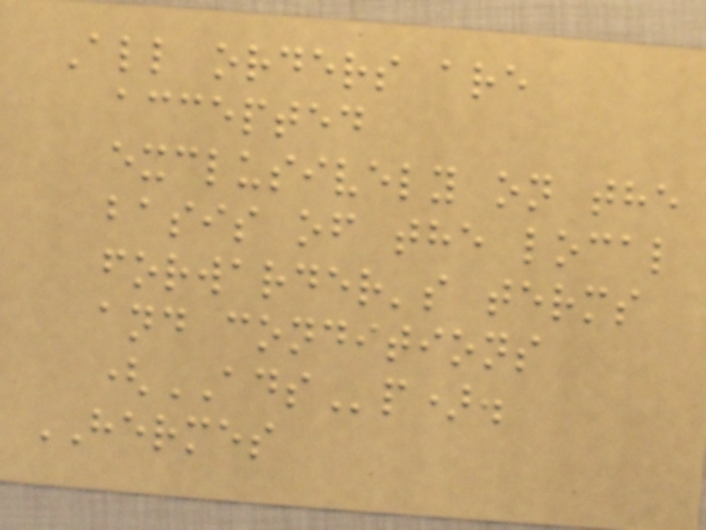All orders are
accepted
exclusively on the
basis of the local
forwarder's terms
and conditions
(ADSp).
HERMES
